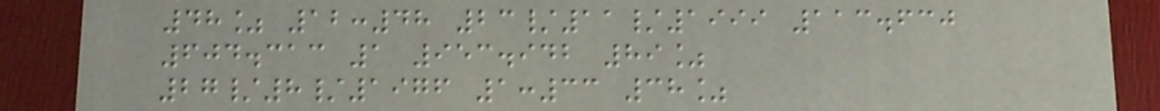48% 12:48 23/11/1999 113.630
604.313 1 953.942 89%
27/8/1976 1:33 38%
